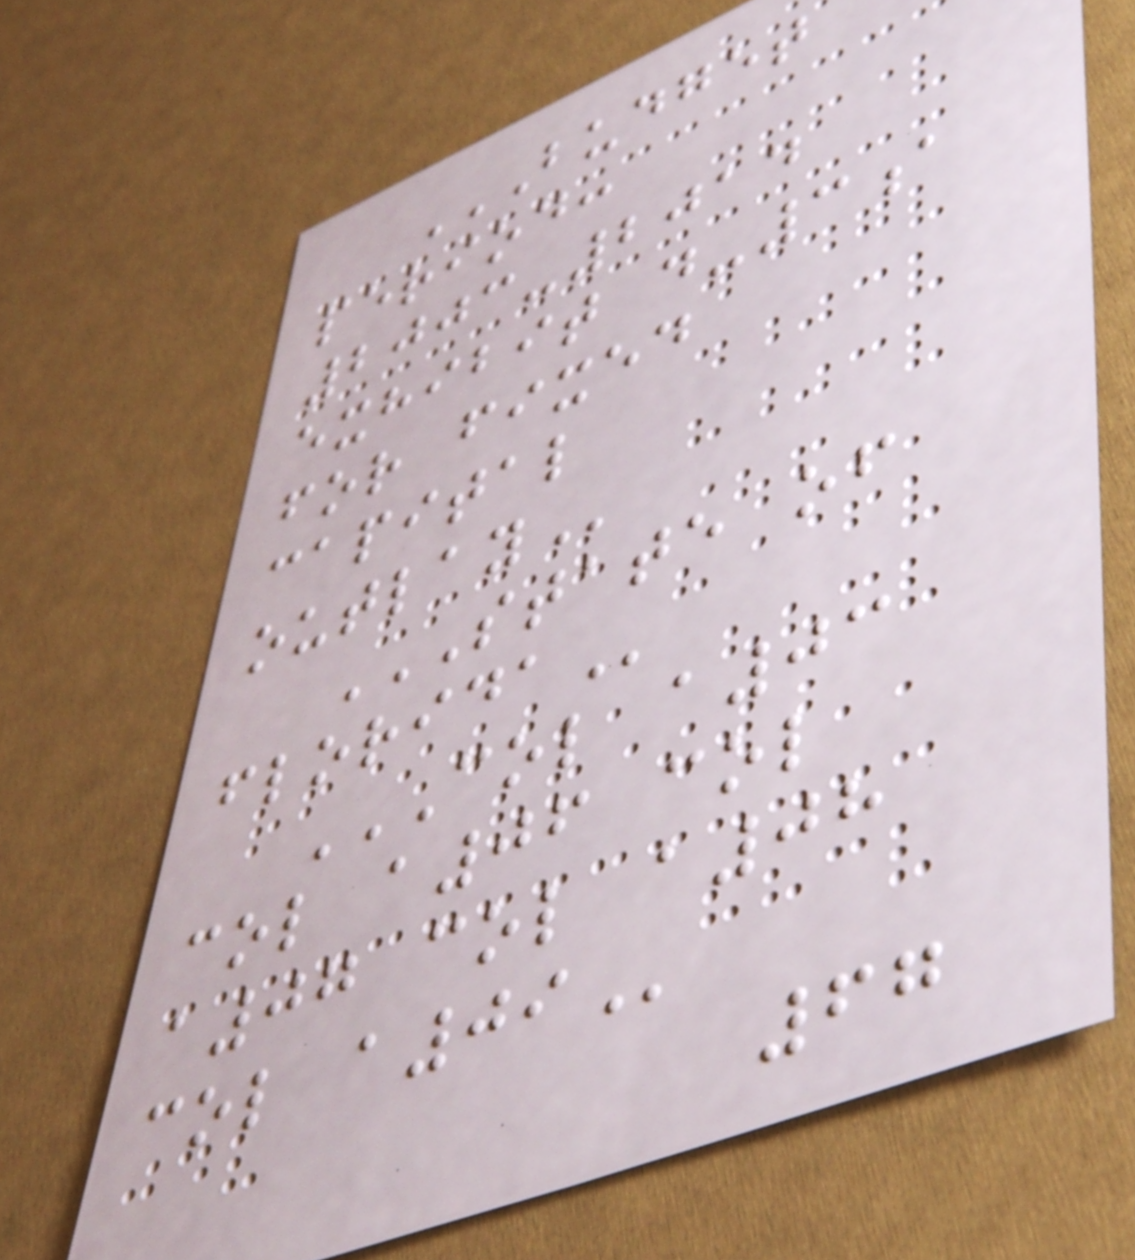BUDGET
PERIOD:
2003-2014
EXHIBIT D-3A
FOR FIXED
CAPITAL
OUTLAY
STATE OF
FLORIDA
COL A03
COL A06 COL
A07 COL A08
COL A09
67
